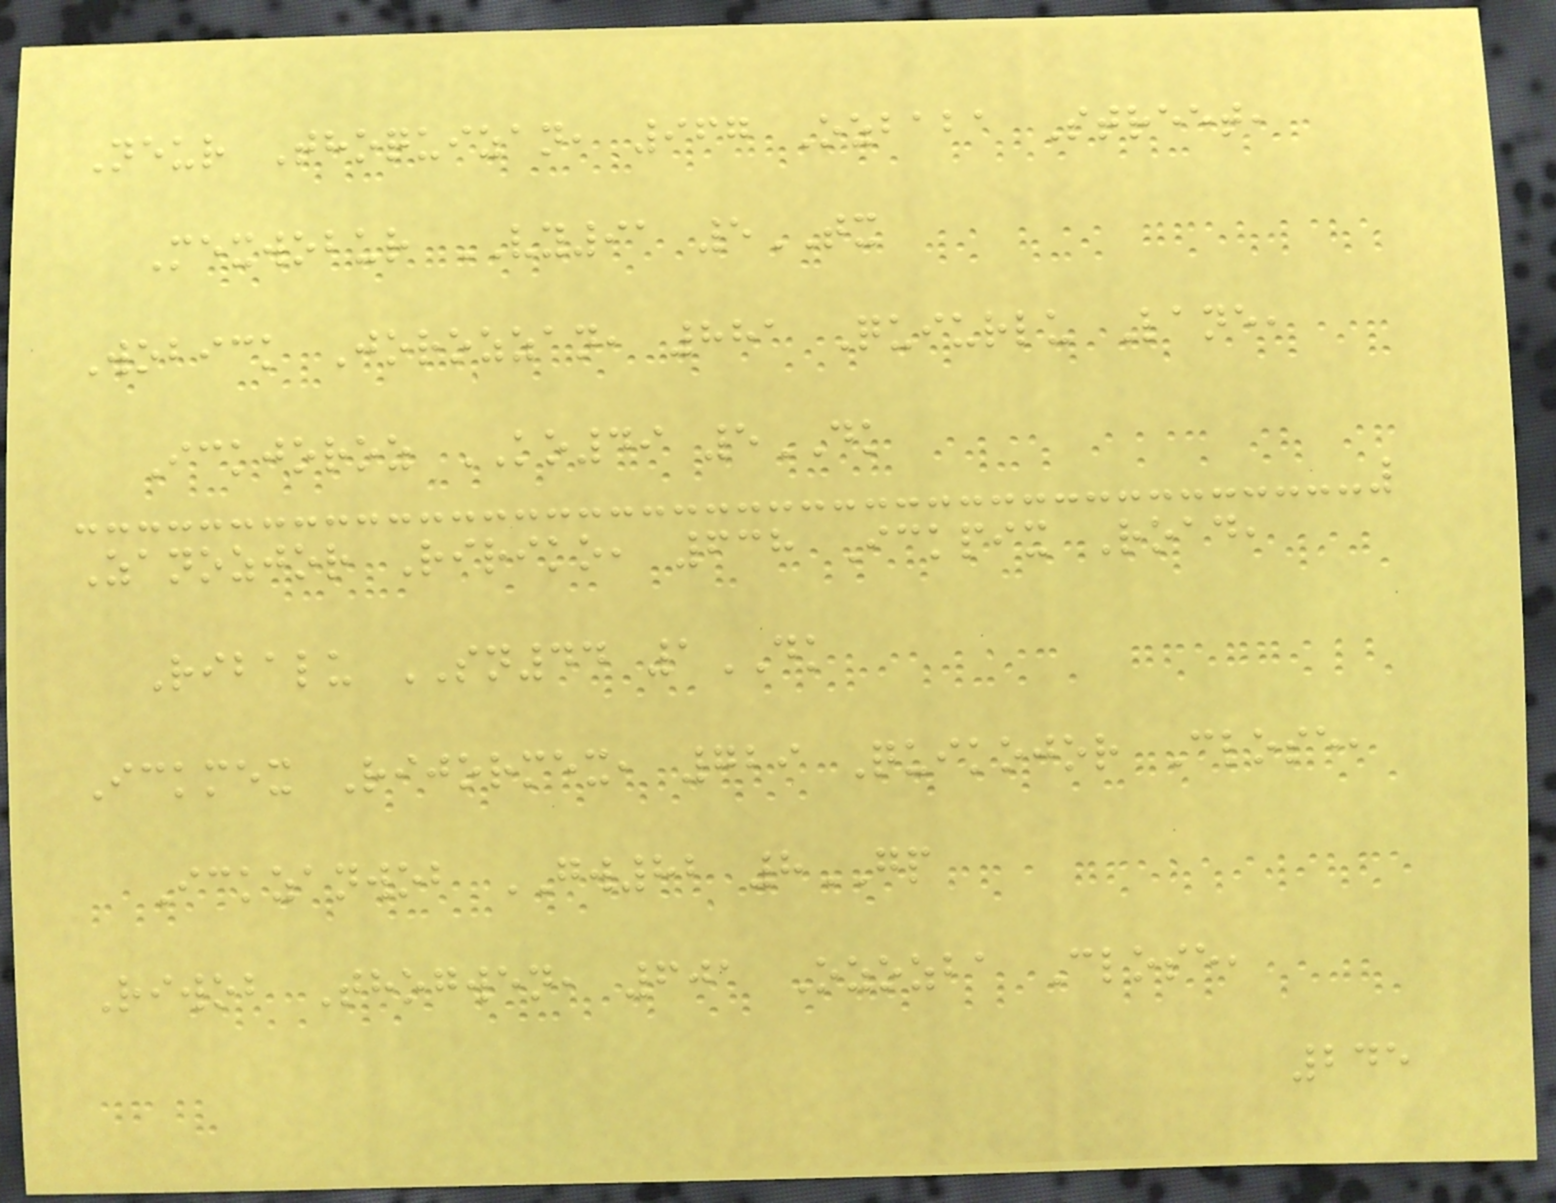Neur Thoquizan, 967 Ozbaba Street,
Mexwobur VY91 5TX
Wobick Jorozzan, 881 Quiurlu Lane,
Ickjoroz KO49 5DK
Zanozjor Ririko, 638 Ickpix Road,
Ribalu SN44 1DK
Ickmex Rijormex, 729 Quikojor Close,
Ickzanwob GW82 8GP
Riwob Thogwen, 601 Ozozba Close,
245
